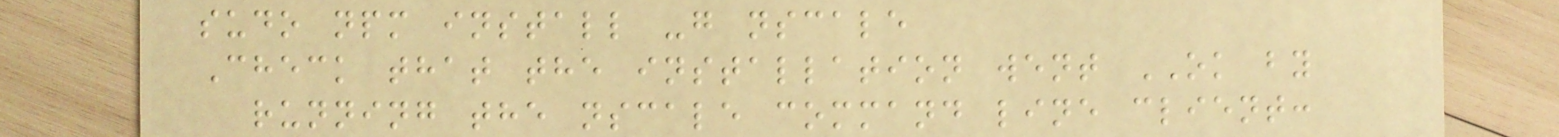sudo npm install -g nscale
Check that the installation went OK by
running the nscale command line client:
